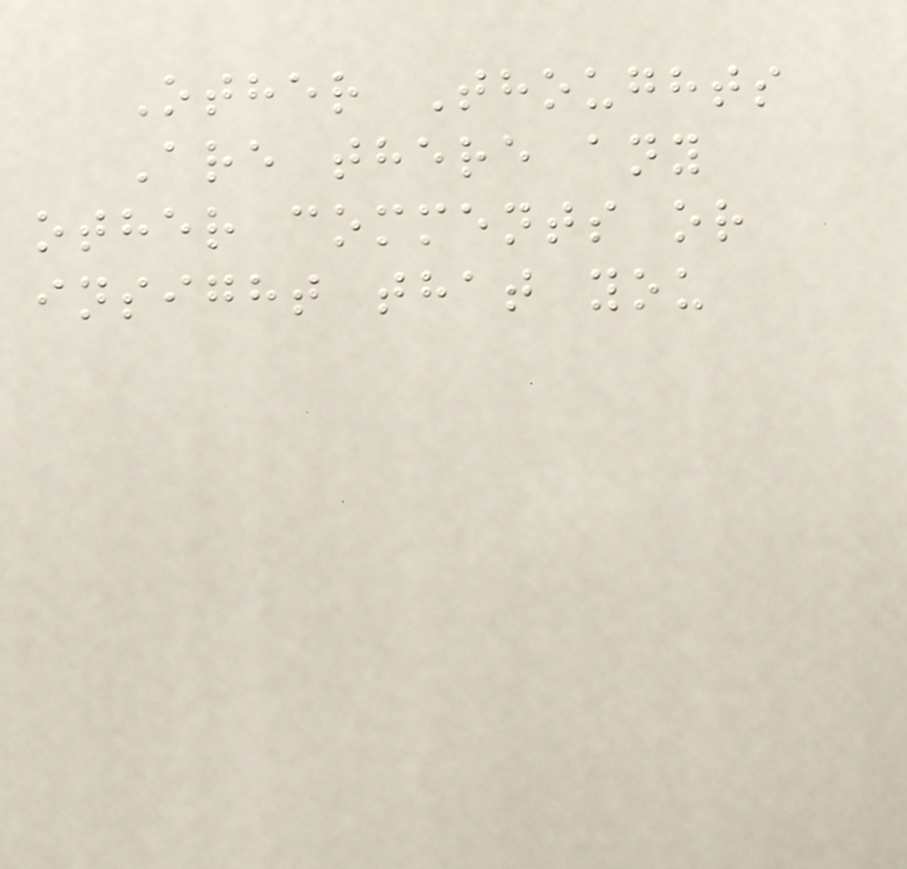Other Thoughts
Are there any
other comments or
insight that you
